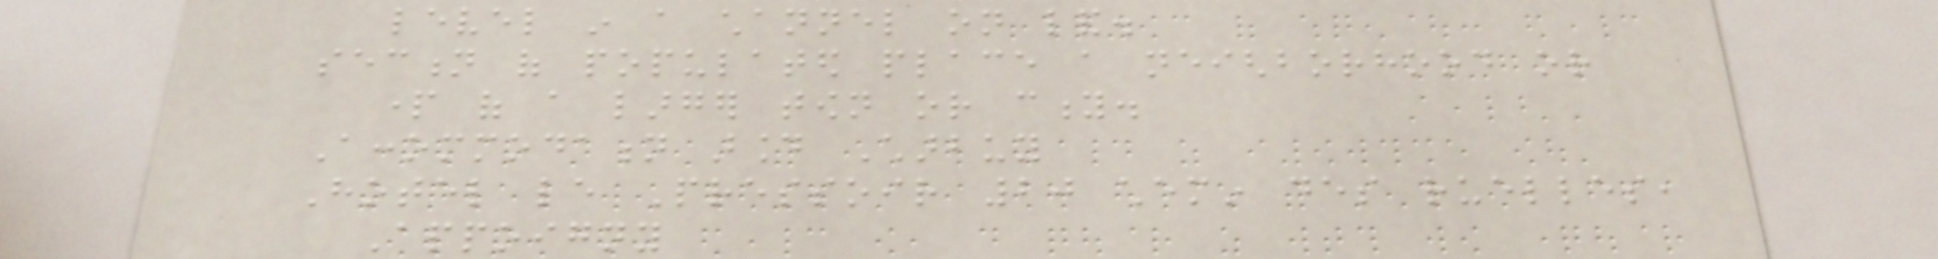level in a channel on land.
section of populated place a neighborhood or
part of a larger town or city.
Accommodation around Charbuy
Hotel le Pressoir 20 chemin des ruelles,
Appoigny
